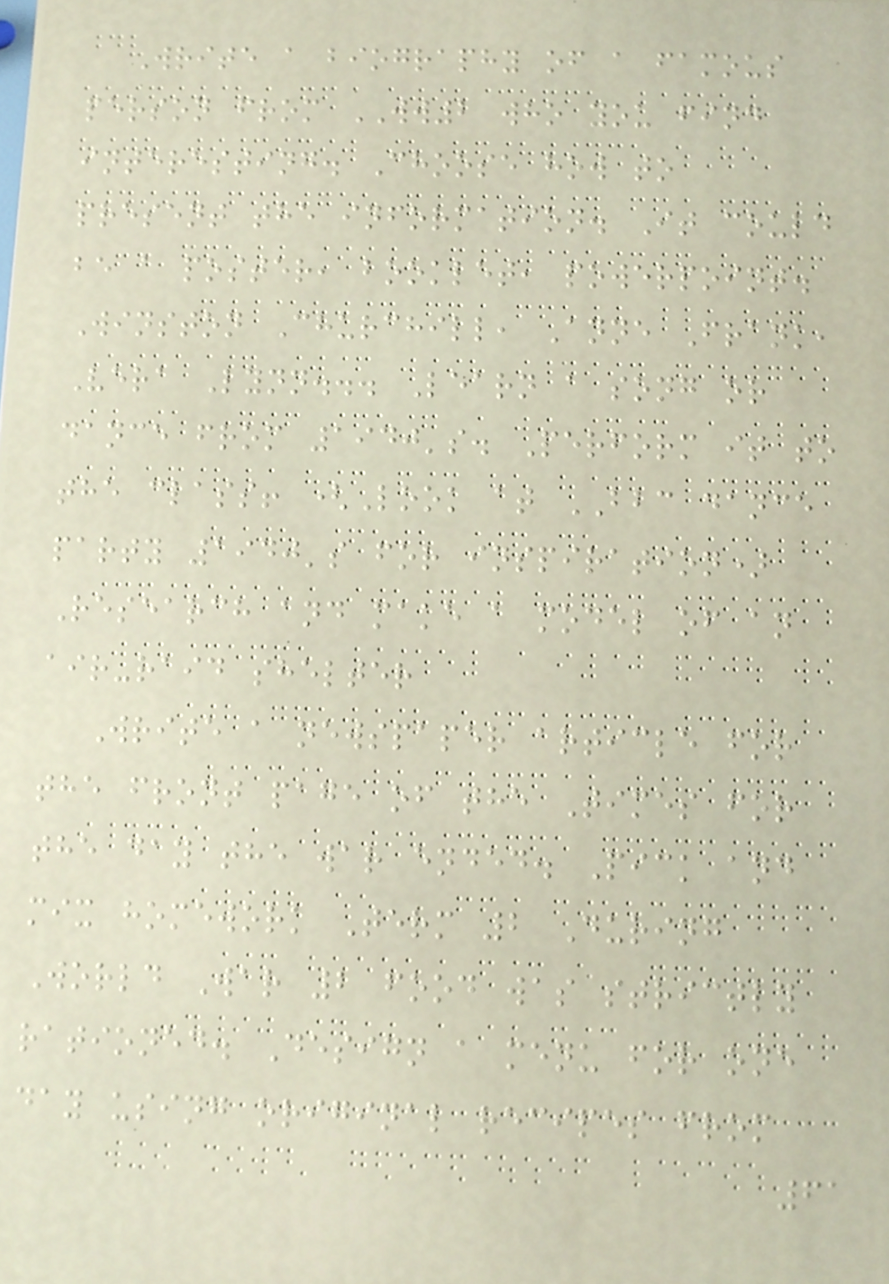Write a biography of a famous
person from WW2 who you find
interesting. Choose how to
present the information. It could
be a poster, booklet, powerpoint.
Winston Churchill, Anne Frank,
Vera Lynn... Learn a song or
dance from 1940's. Perform it to
the class! (Look at BBC dance
party 1940's for inspiration)
Research and make a model of an
air-raid shelter
Write a newspaper article for
the front page of the Times for
the day the war ended. Pick and
mix homework Term 2 During
World War 2 food was strictly
rationed. Design a menu for one
day using original recipes from
61
